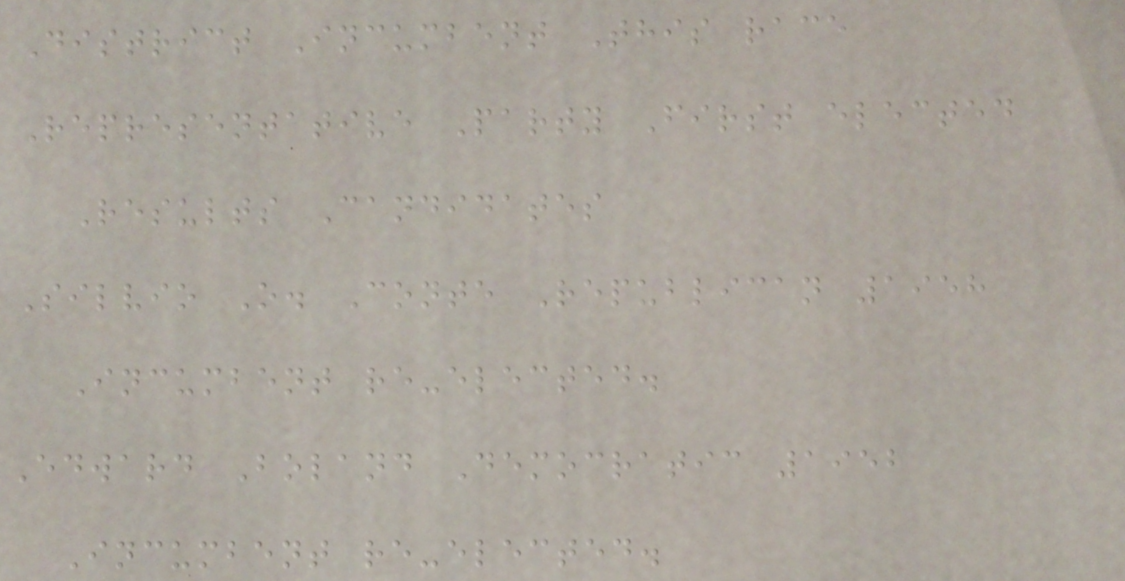District Incumbent This race
Representative Party First elected
Results Candidates
Silvio O. Conte Republican 1958
Incumbent re-elected.
Edward Boland Democratic 1952
Incumbent re-elected.
